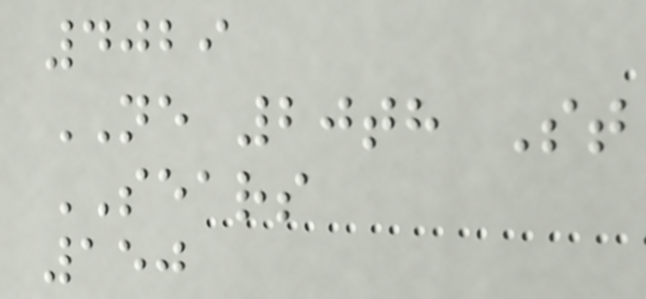4029
NE 20th St
SEARS
150
